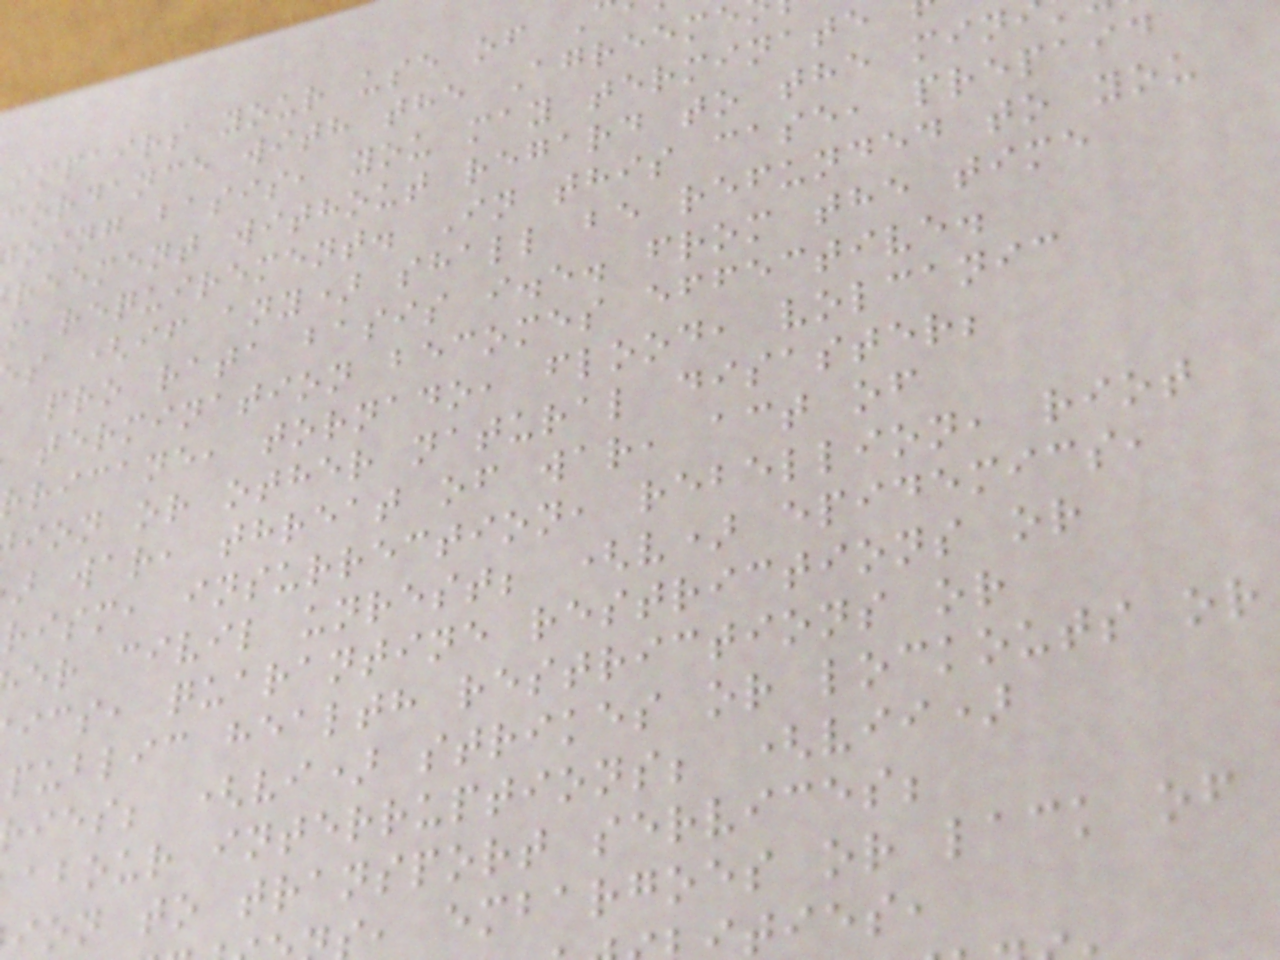impairs your use of
cordance with the Agreeme
oing basis, you may terminate
reement without regard to the min
m requirement. In this case, prepaid
s (if any) shall be refunded to you
pro rata basis i.e. from the time
termination becomes effective.
ricane, tornado, flood, volcanic
ion or other natural disaster;
war, threat of war, act of
rism, insurrection, rebellion, riot
er civil unrest; (v) epidemics,
ics, quarantine restrictions or
public health restrictions or
ies; (vi) strikes or lockouts or
abour interruptions; (vii)
ion to transport services;
, embargoes or lack of
